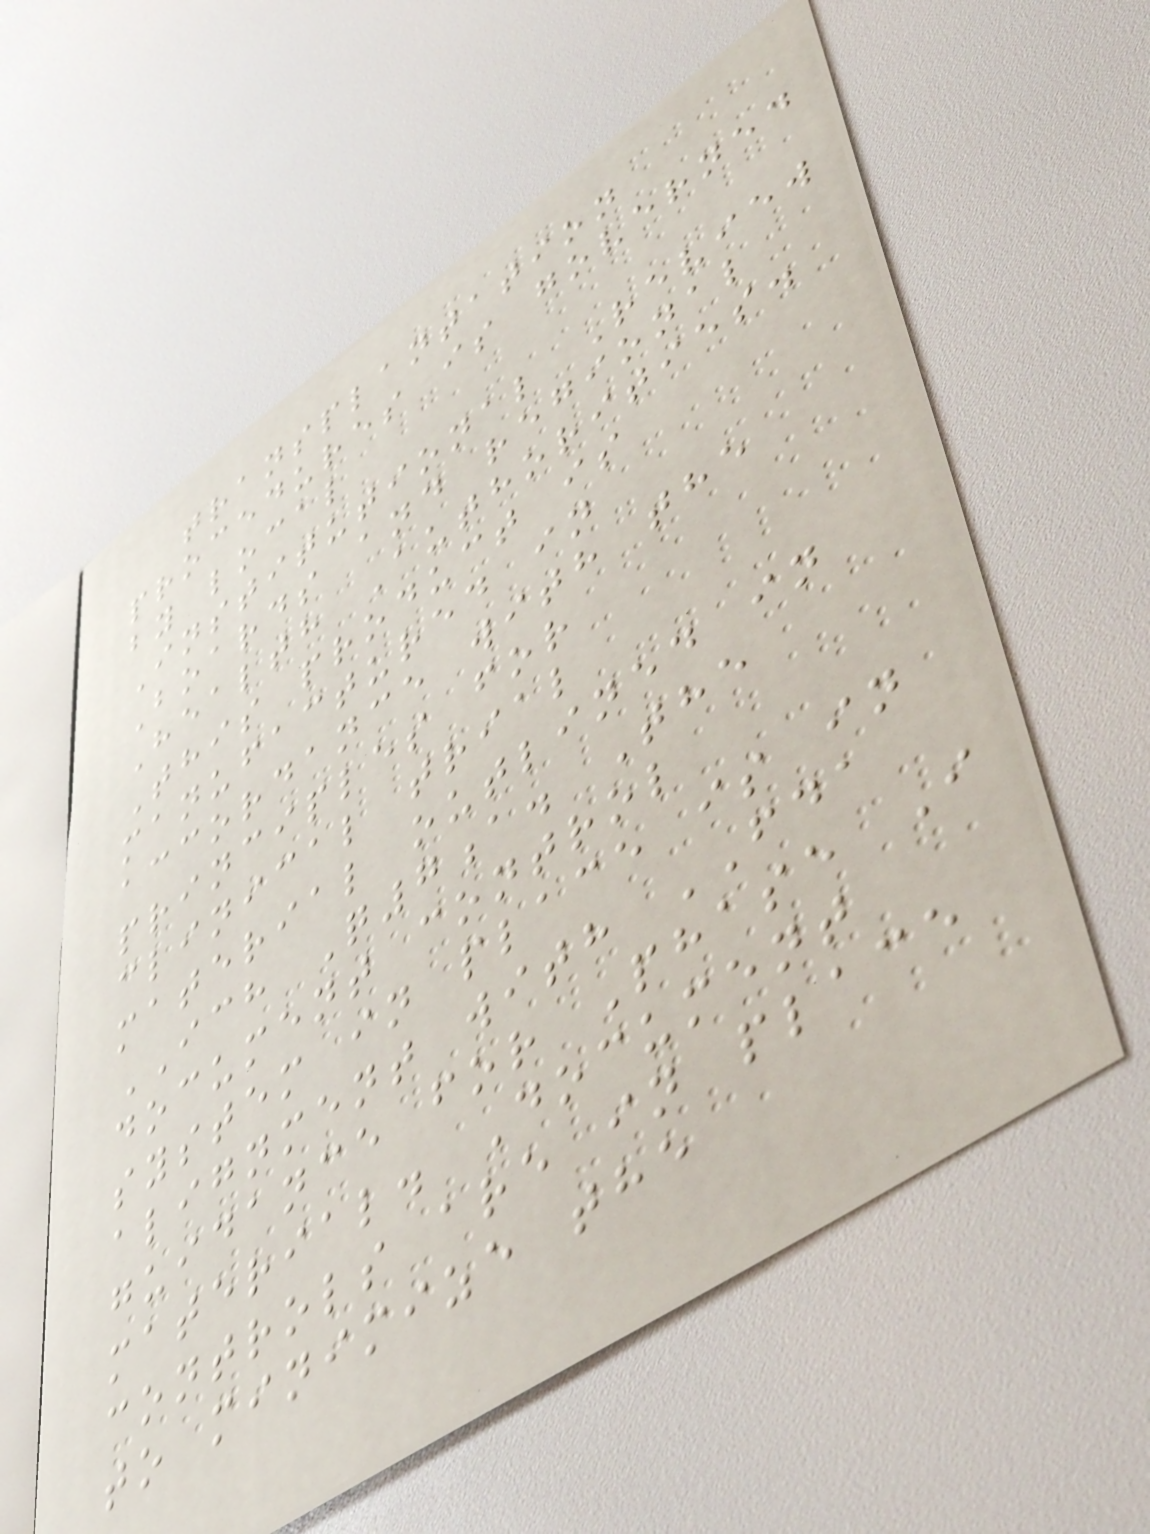transplantation
procedures is governed
by local
Institutional Review
Boards and regional
Health Authorities.
This product is
manufactured in
accordance with the
principles for
clinical trial
material outlined in
ICH Q7a. The
document control
system in place is in
alignment with FDA
guidance for Phase I
material. Document
controls are in place
to minimize the
